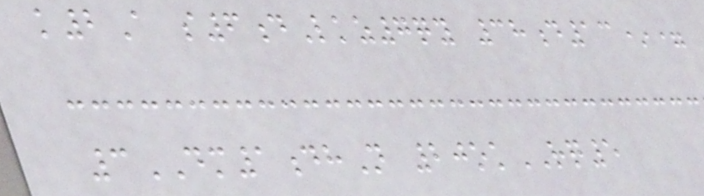k2A s6dLkz7qy 38d13*=
3DM1dhN 20okRQ5
